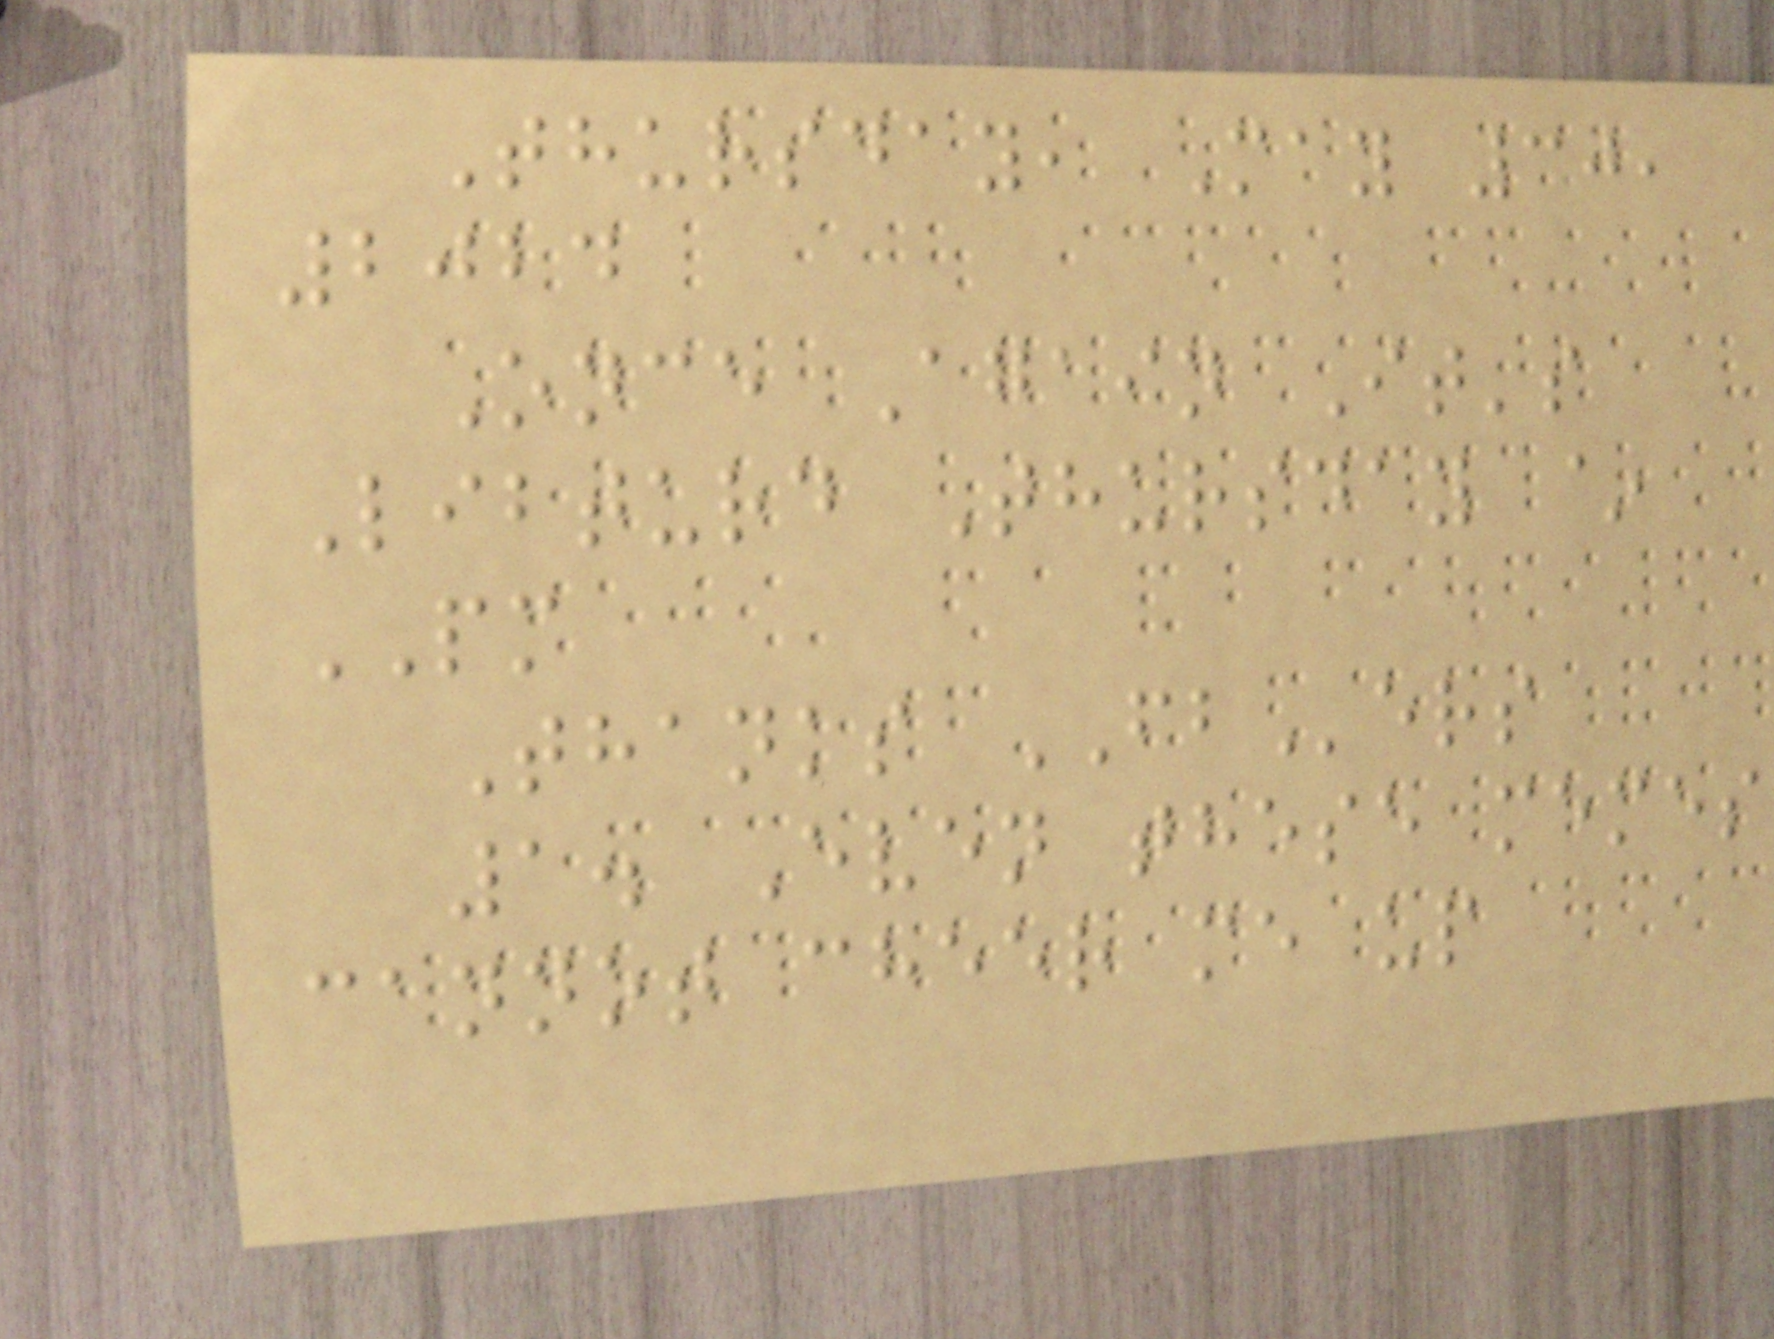Thursday, May 30,
2024
Once Again It's
Libturd Thursday ~
PM
Thanks FBers
1. Even these memes
cannot cheer me up
